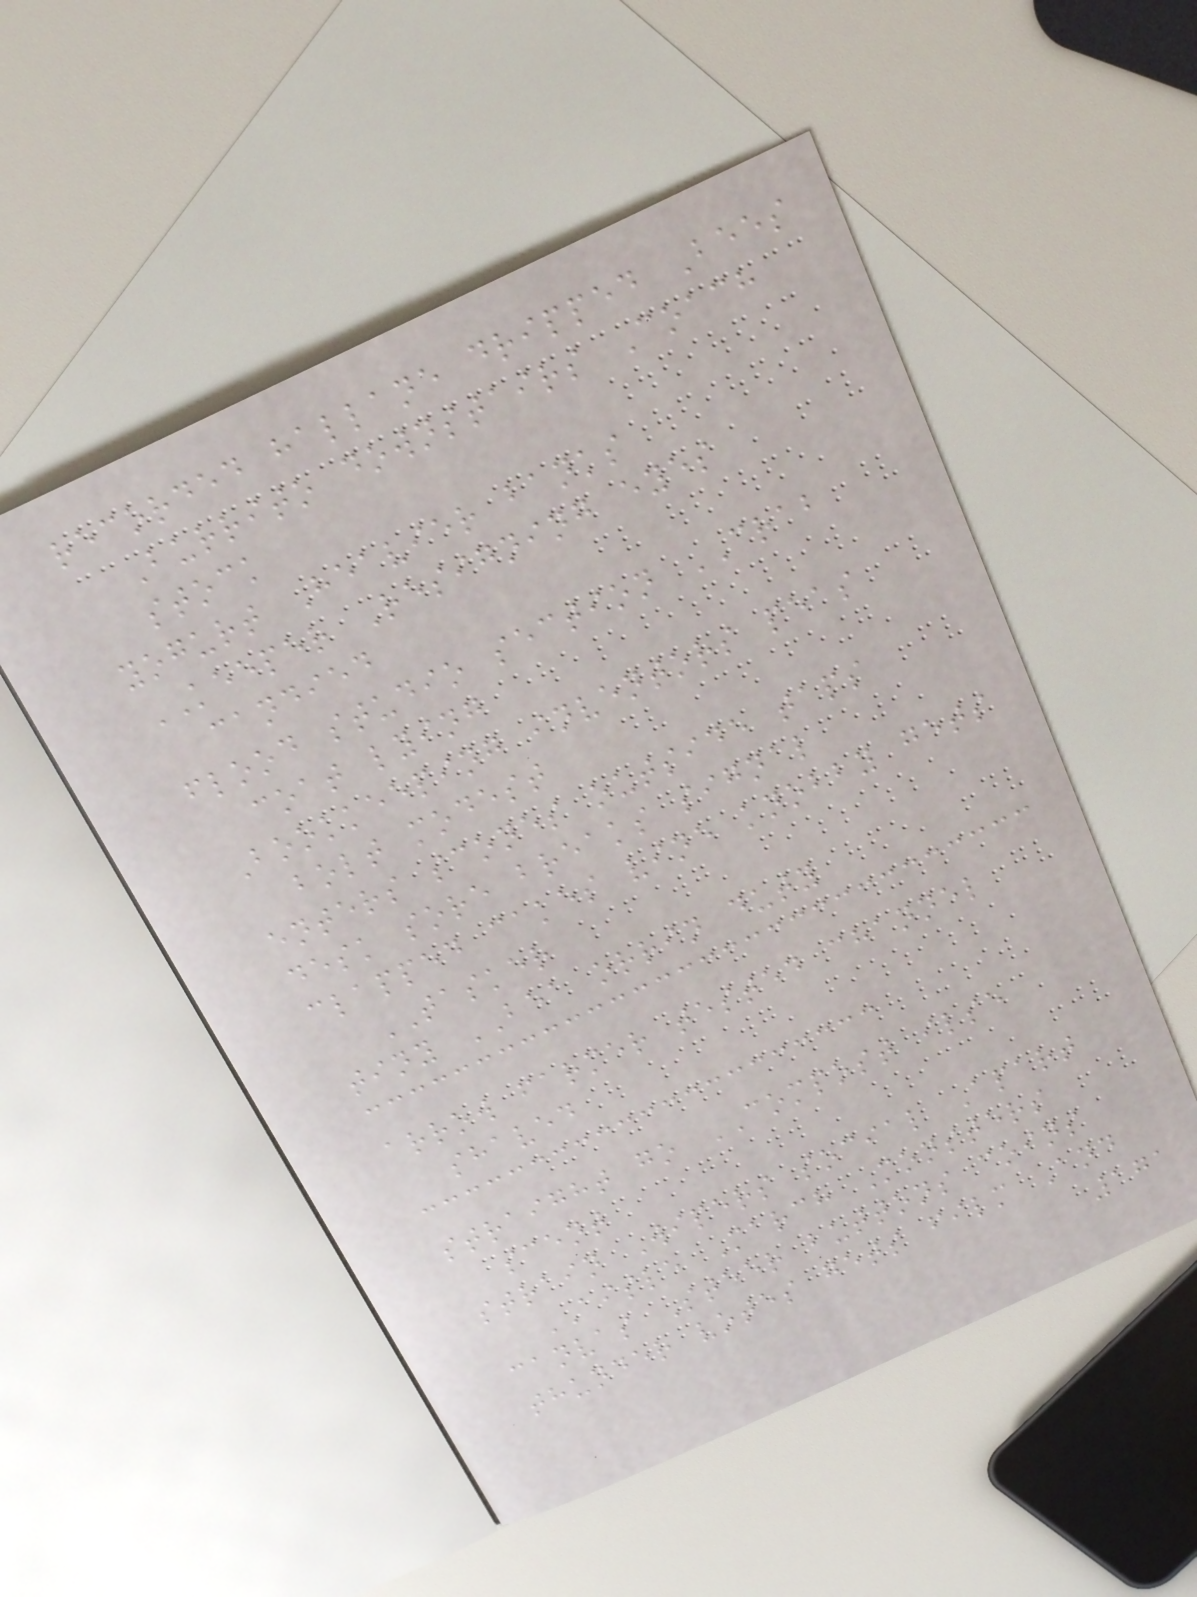recorded hallane dripped Bees
Burrito downstairs Coach
stock
yogurt Heavier banks
KEEPER Resigning eyes
candied
flood studio section CRAB
coat lying
Bookkeeping inventors peas
bolt modest
enters scones outside taps
desk sore breaks signal
clapped cakes vine knobby gets
TASKER
tiny BEA orrin duty
arrow farmer tested channel
shaved
straight go COMPOST ilse
scent
strain Wipers social Apart
AISLE March Monsters
canvas Steer buttons coins
thunder votes gets film And
171
